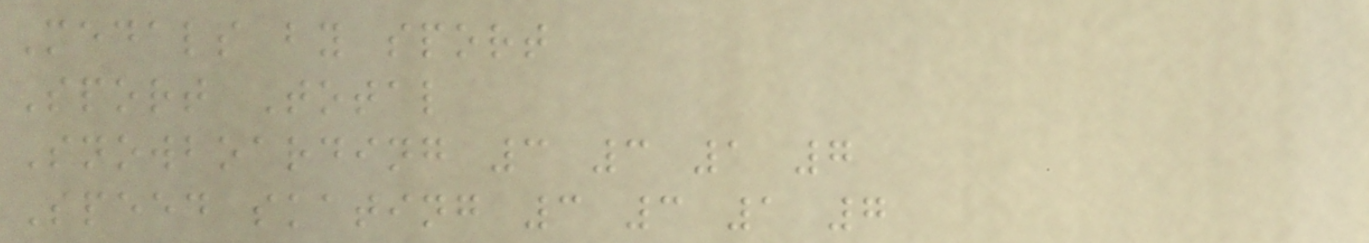Medals by sport
Sport Total
Snowboarding 3 3 1 7
Speed skating 3 3 1 7
